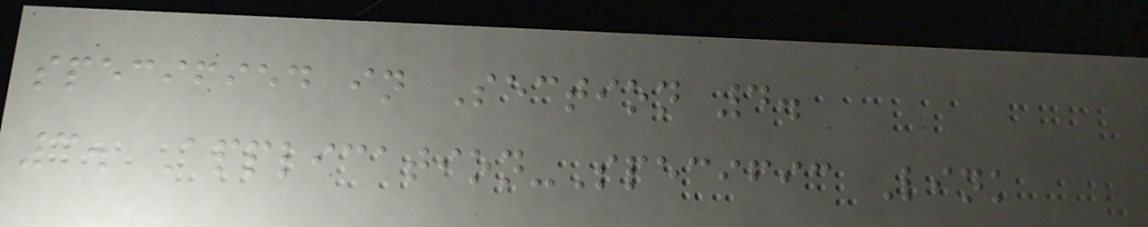specified in Section 4.
3. Application-Specific Link
